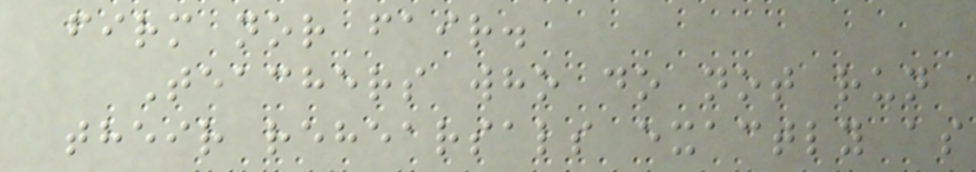firm nor fair.
Teachers who do not run
their rehearsals exactly as
